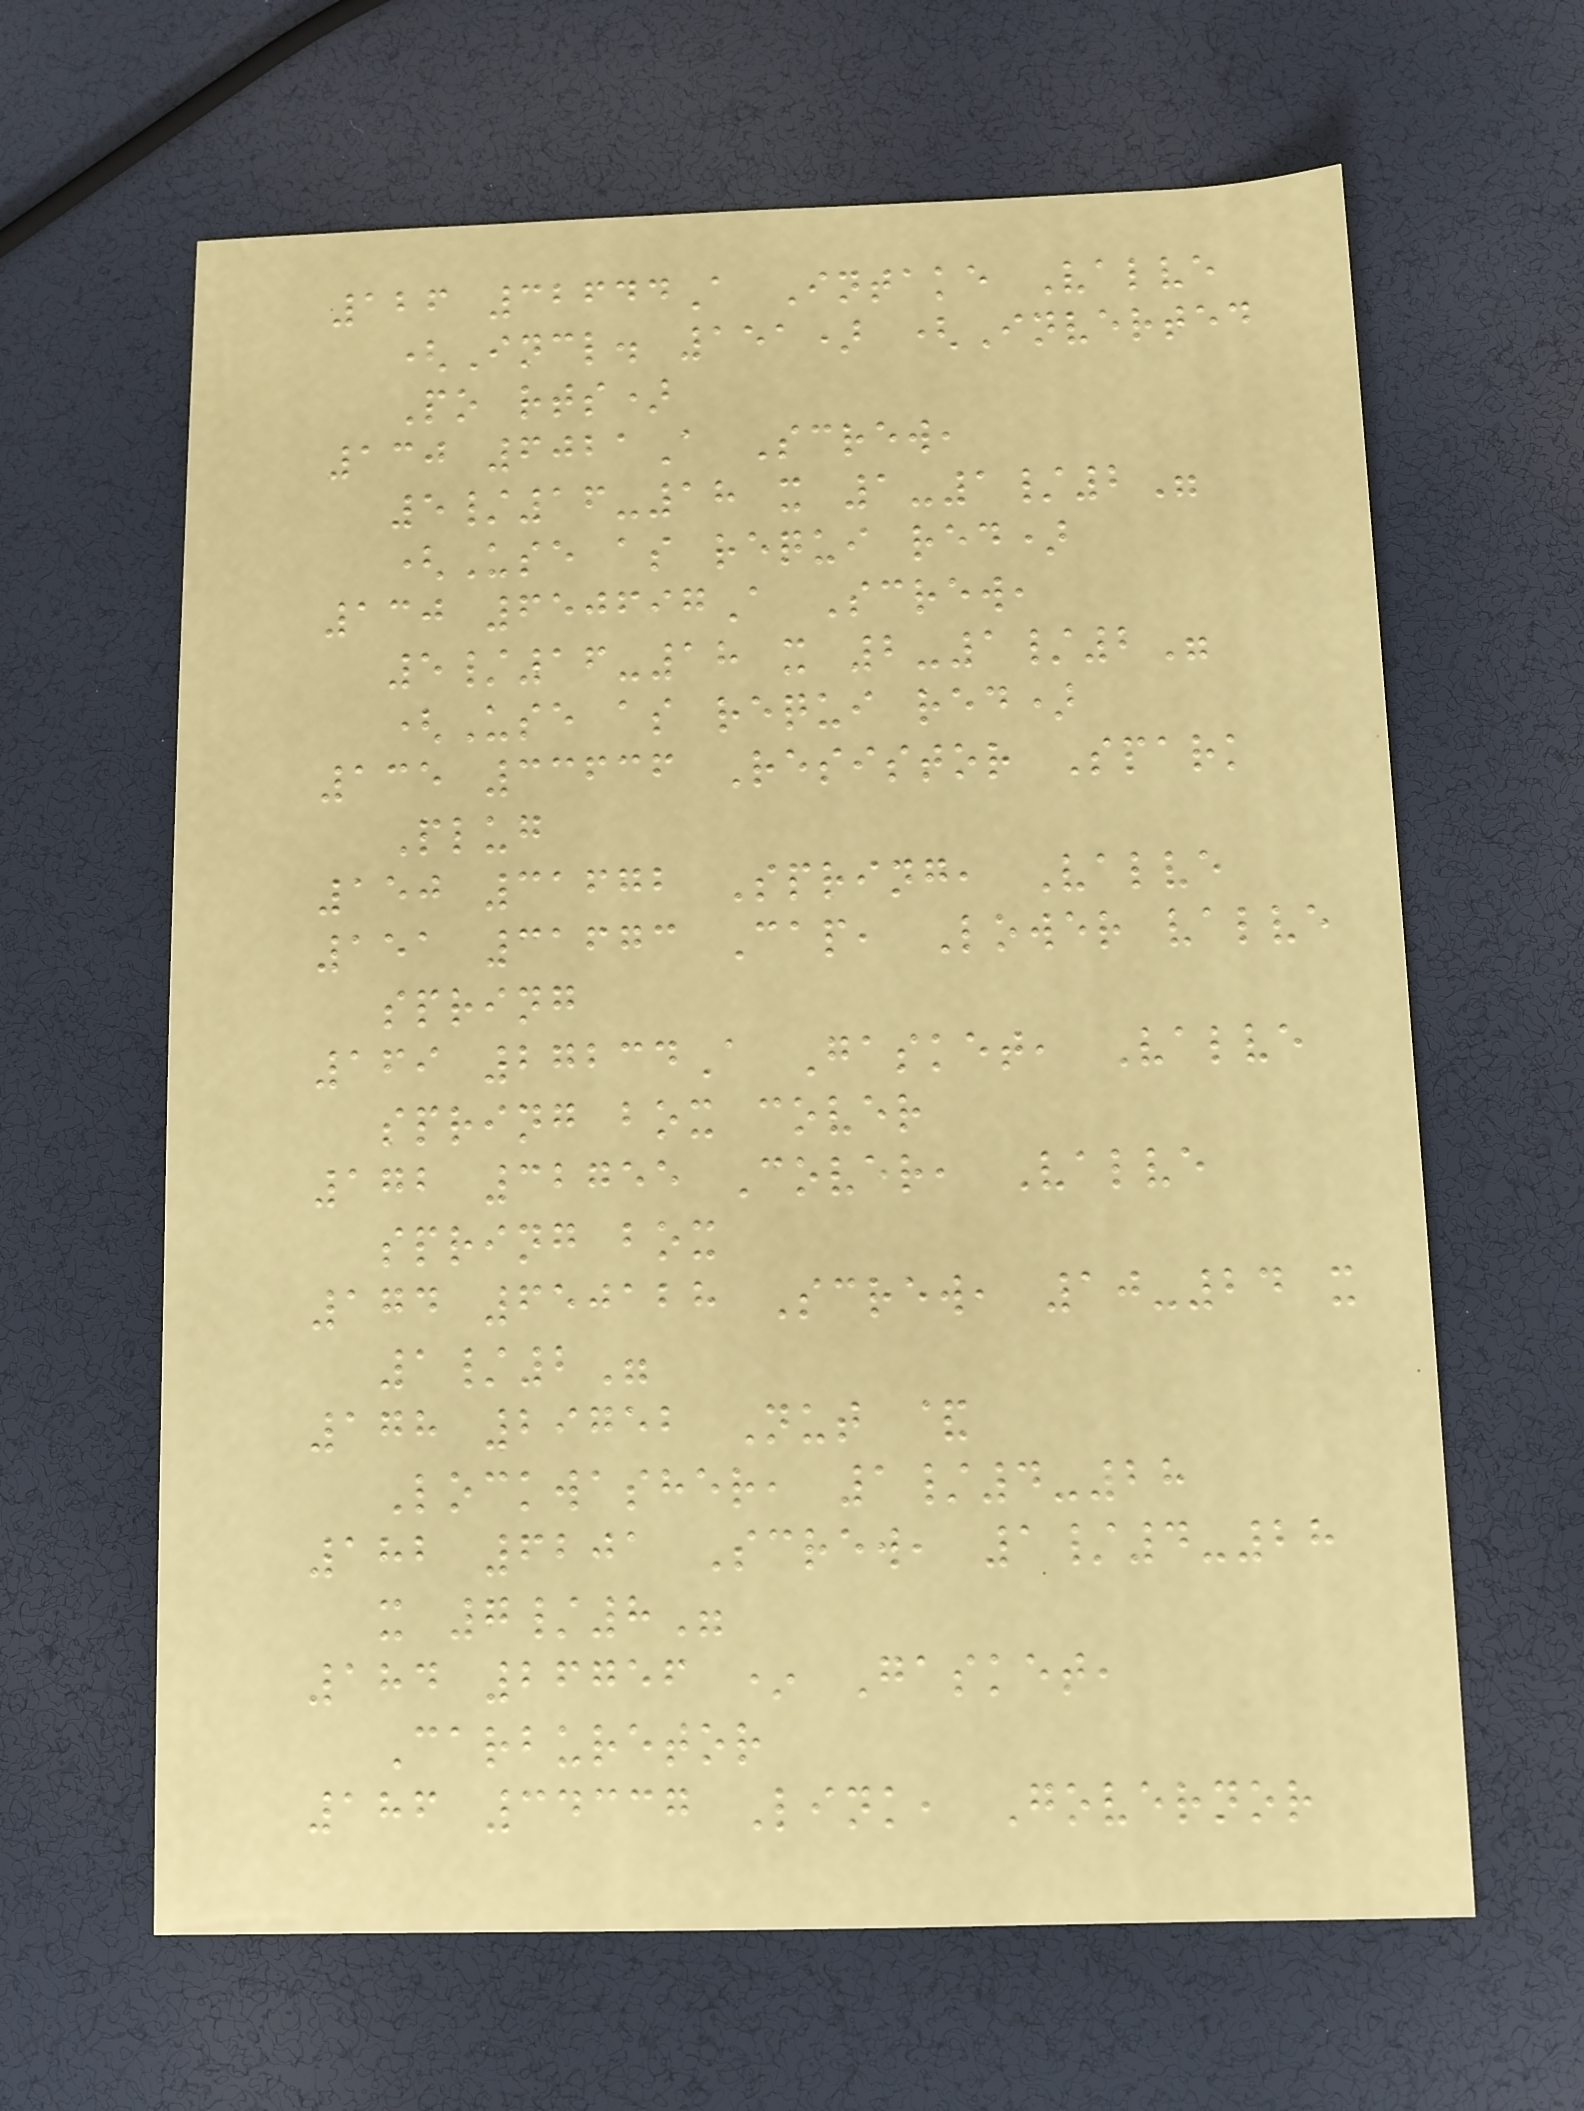126 32644A Intake Valve
(Incl. 151) (Inverted
Po rts)
130 6021A Screw,
5/16-18 x 1-1/2"
(Use as requi red)
130 650697A Screw,
5/16-18 x 2-1/2"
(Use as requi red)
135 33636 Resistor Spark
Plug
150 31672 Spring, Valve
151 31673 Cap, Lower valve
spring
169 27234A Gasket, Valve
spring box cover
172 32755 Cover, Valve
spring box
174 650128 Screw, 10-24 x
1/2"
178 29752 Nut &
Lockwasher, 1/4-28
182 6201 Screw, 1/4-28
x 7/8"
184 26756 * Gasket,
Carburetor
186 34337 Link, Governor
